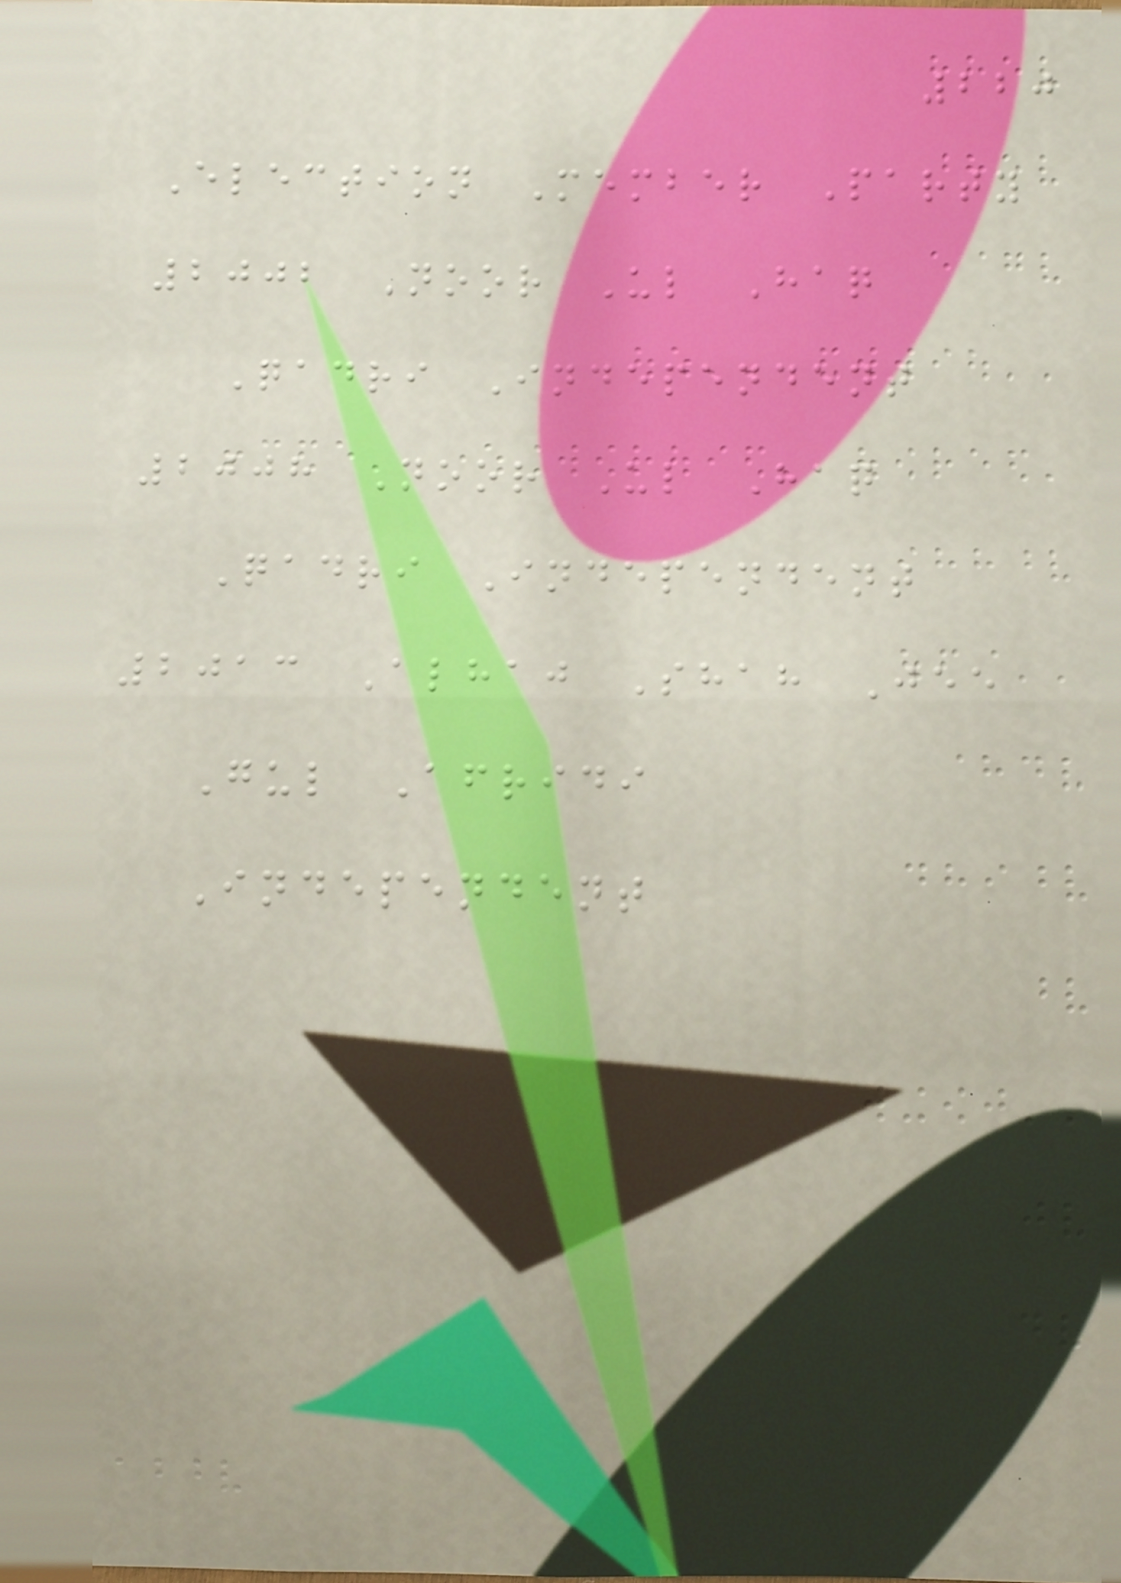220
Election Member Party
2002 Noor Ul Haq
Qadri Independent
2008 Noor Ul Haq
Qadri Independent
2013 Alhaj Shah Jee
Gul Afridi
Independent
